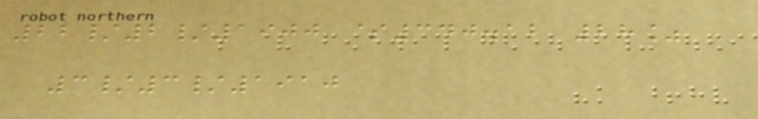22/2/1900 $340.12 28%
3/3/1910
